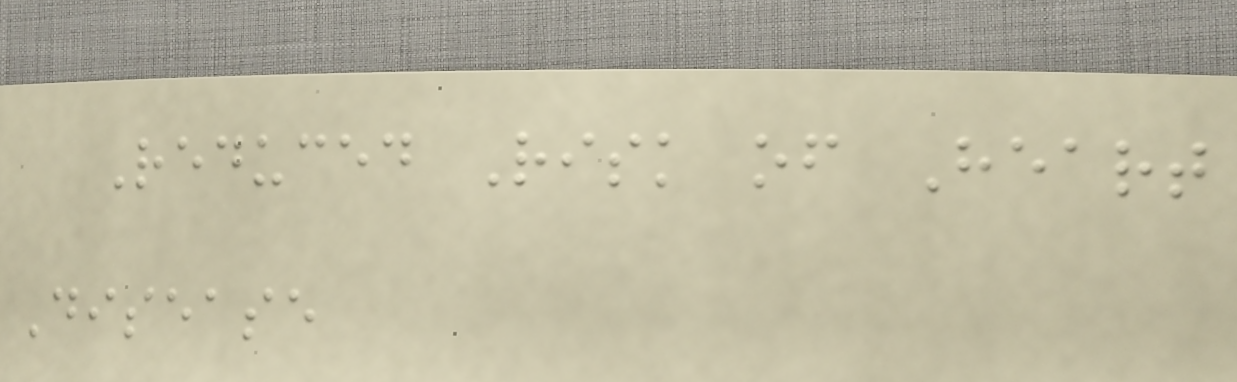Reduced Risk of Heart
Disease
